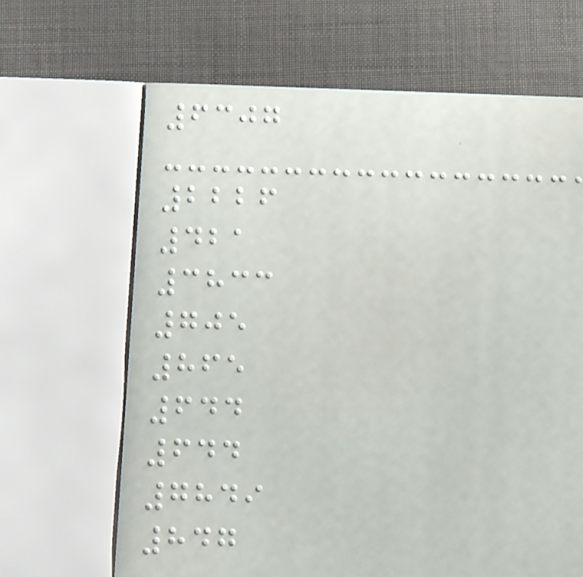6307
2226
421
3833
705
865
644
644
7849
847
